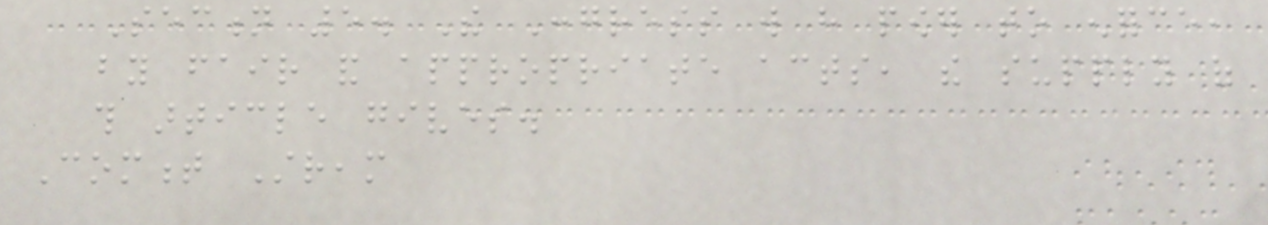Section 5. The Congress will have power to enforce,
by fair and appropriate acts, the supply of
this article gives.
Comment Stream
